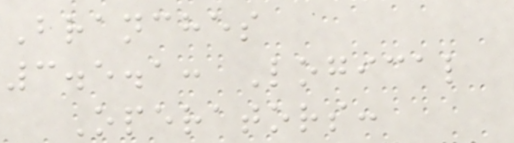Branches
3.5.1: Logical
Operators:
